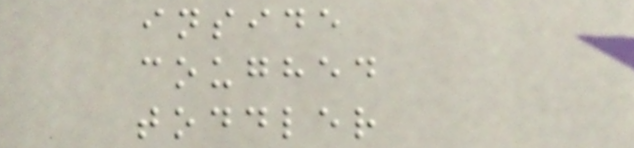inside
coughed
toddler
